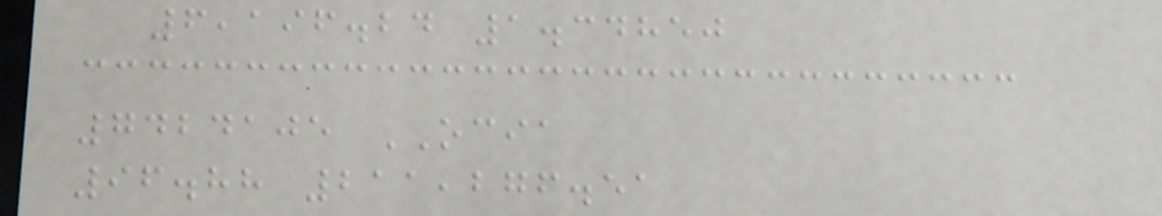6,196.24 1.34850
7424105 OCIA
96.88 211,276.51
